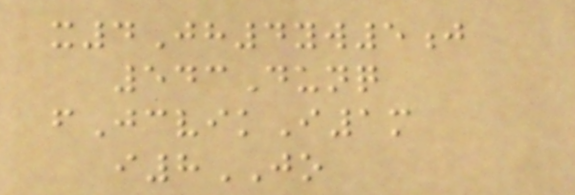x4Jh4yw5j
543Dunq
fJcvikI1m
i8JO
